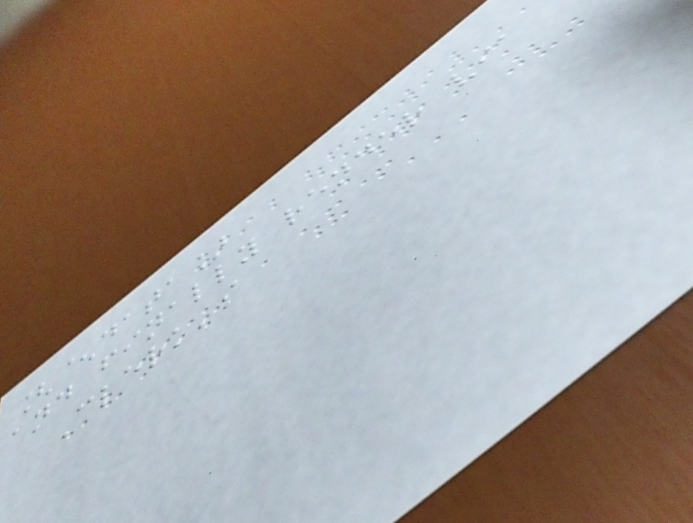[^data]
and finally render via
Clerk's
